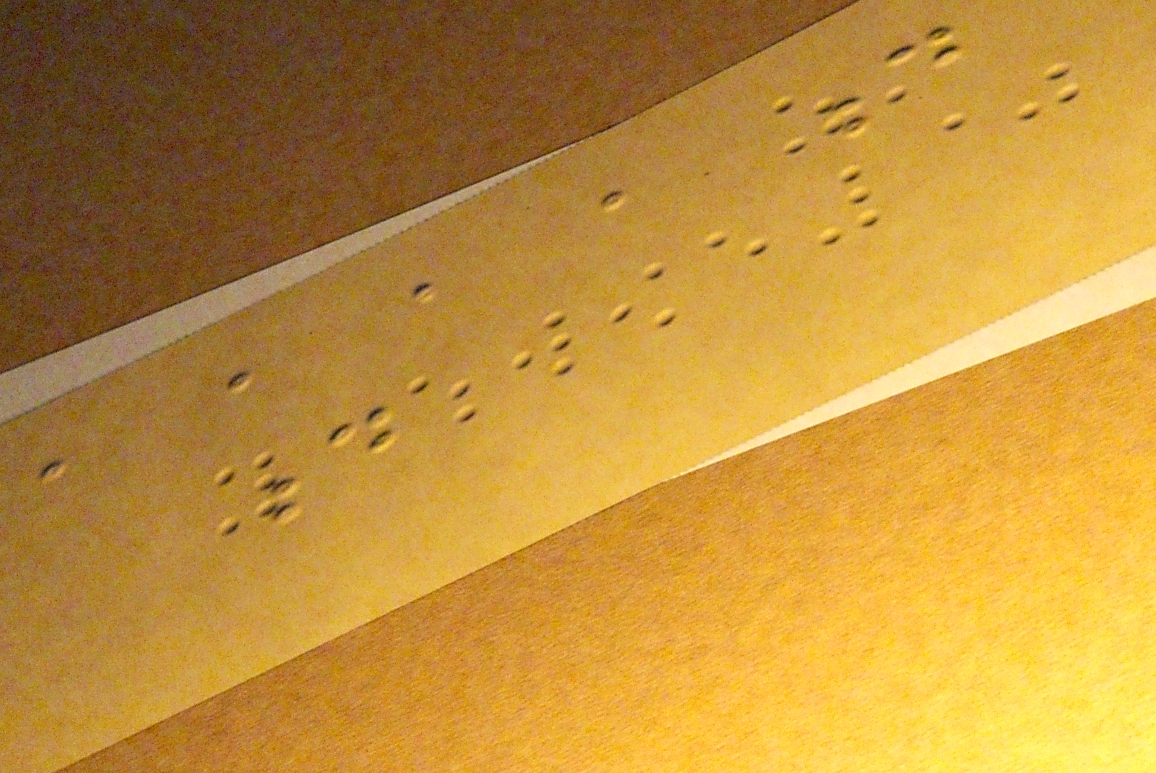a a a a d
d
